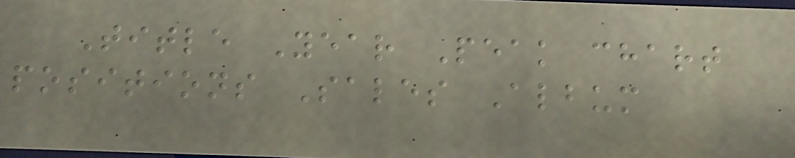Title Year Peak chart
positions Sales Album
